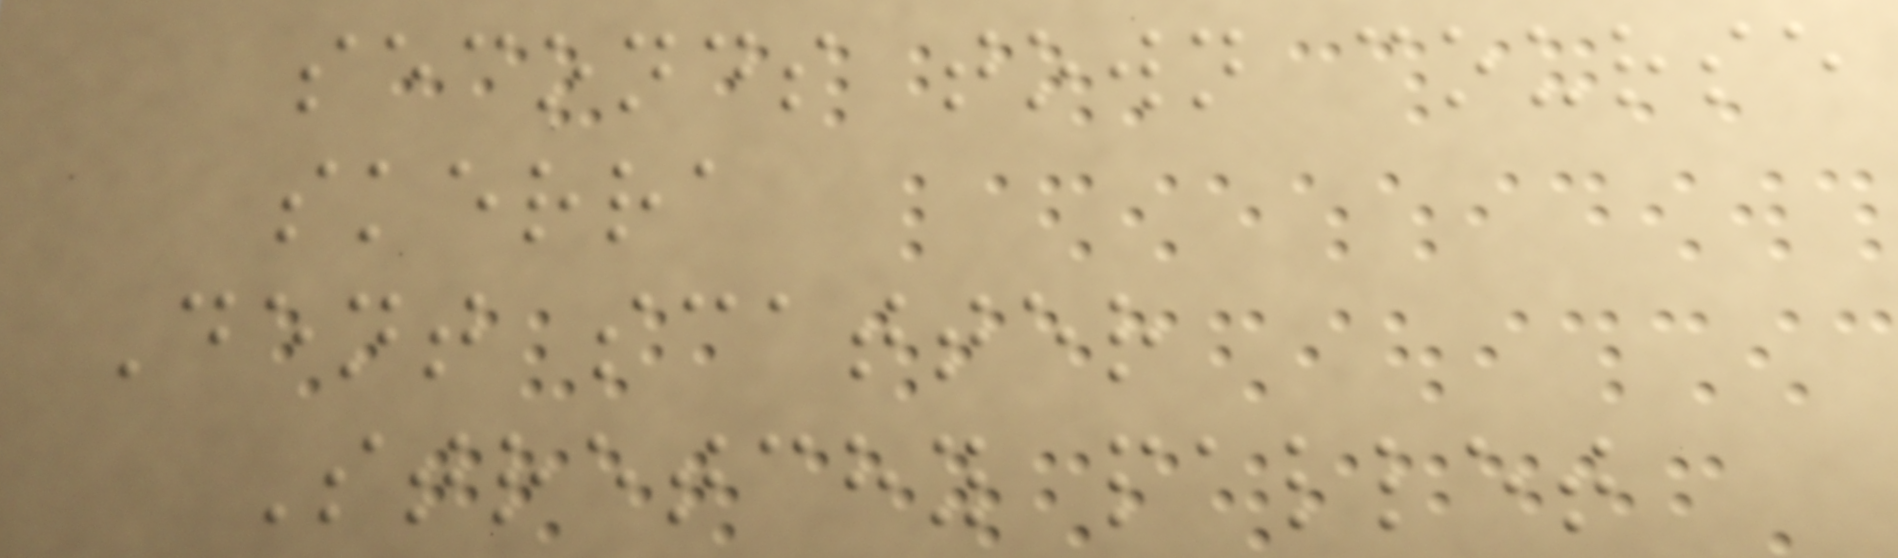seconds town course
skerra
Dent scatter
Stretchy pallet
